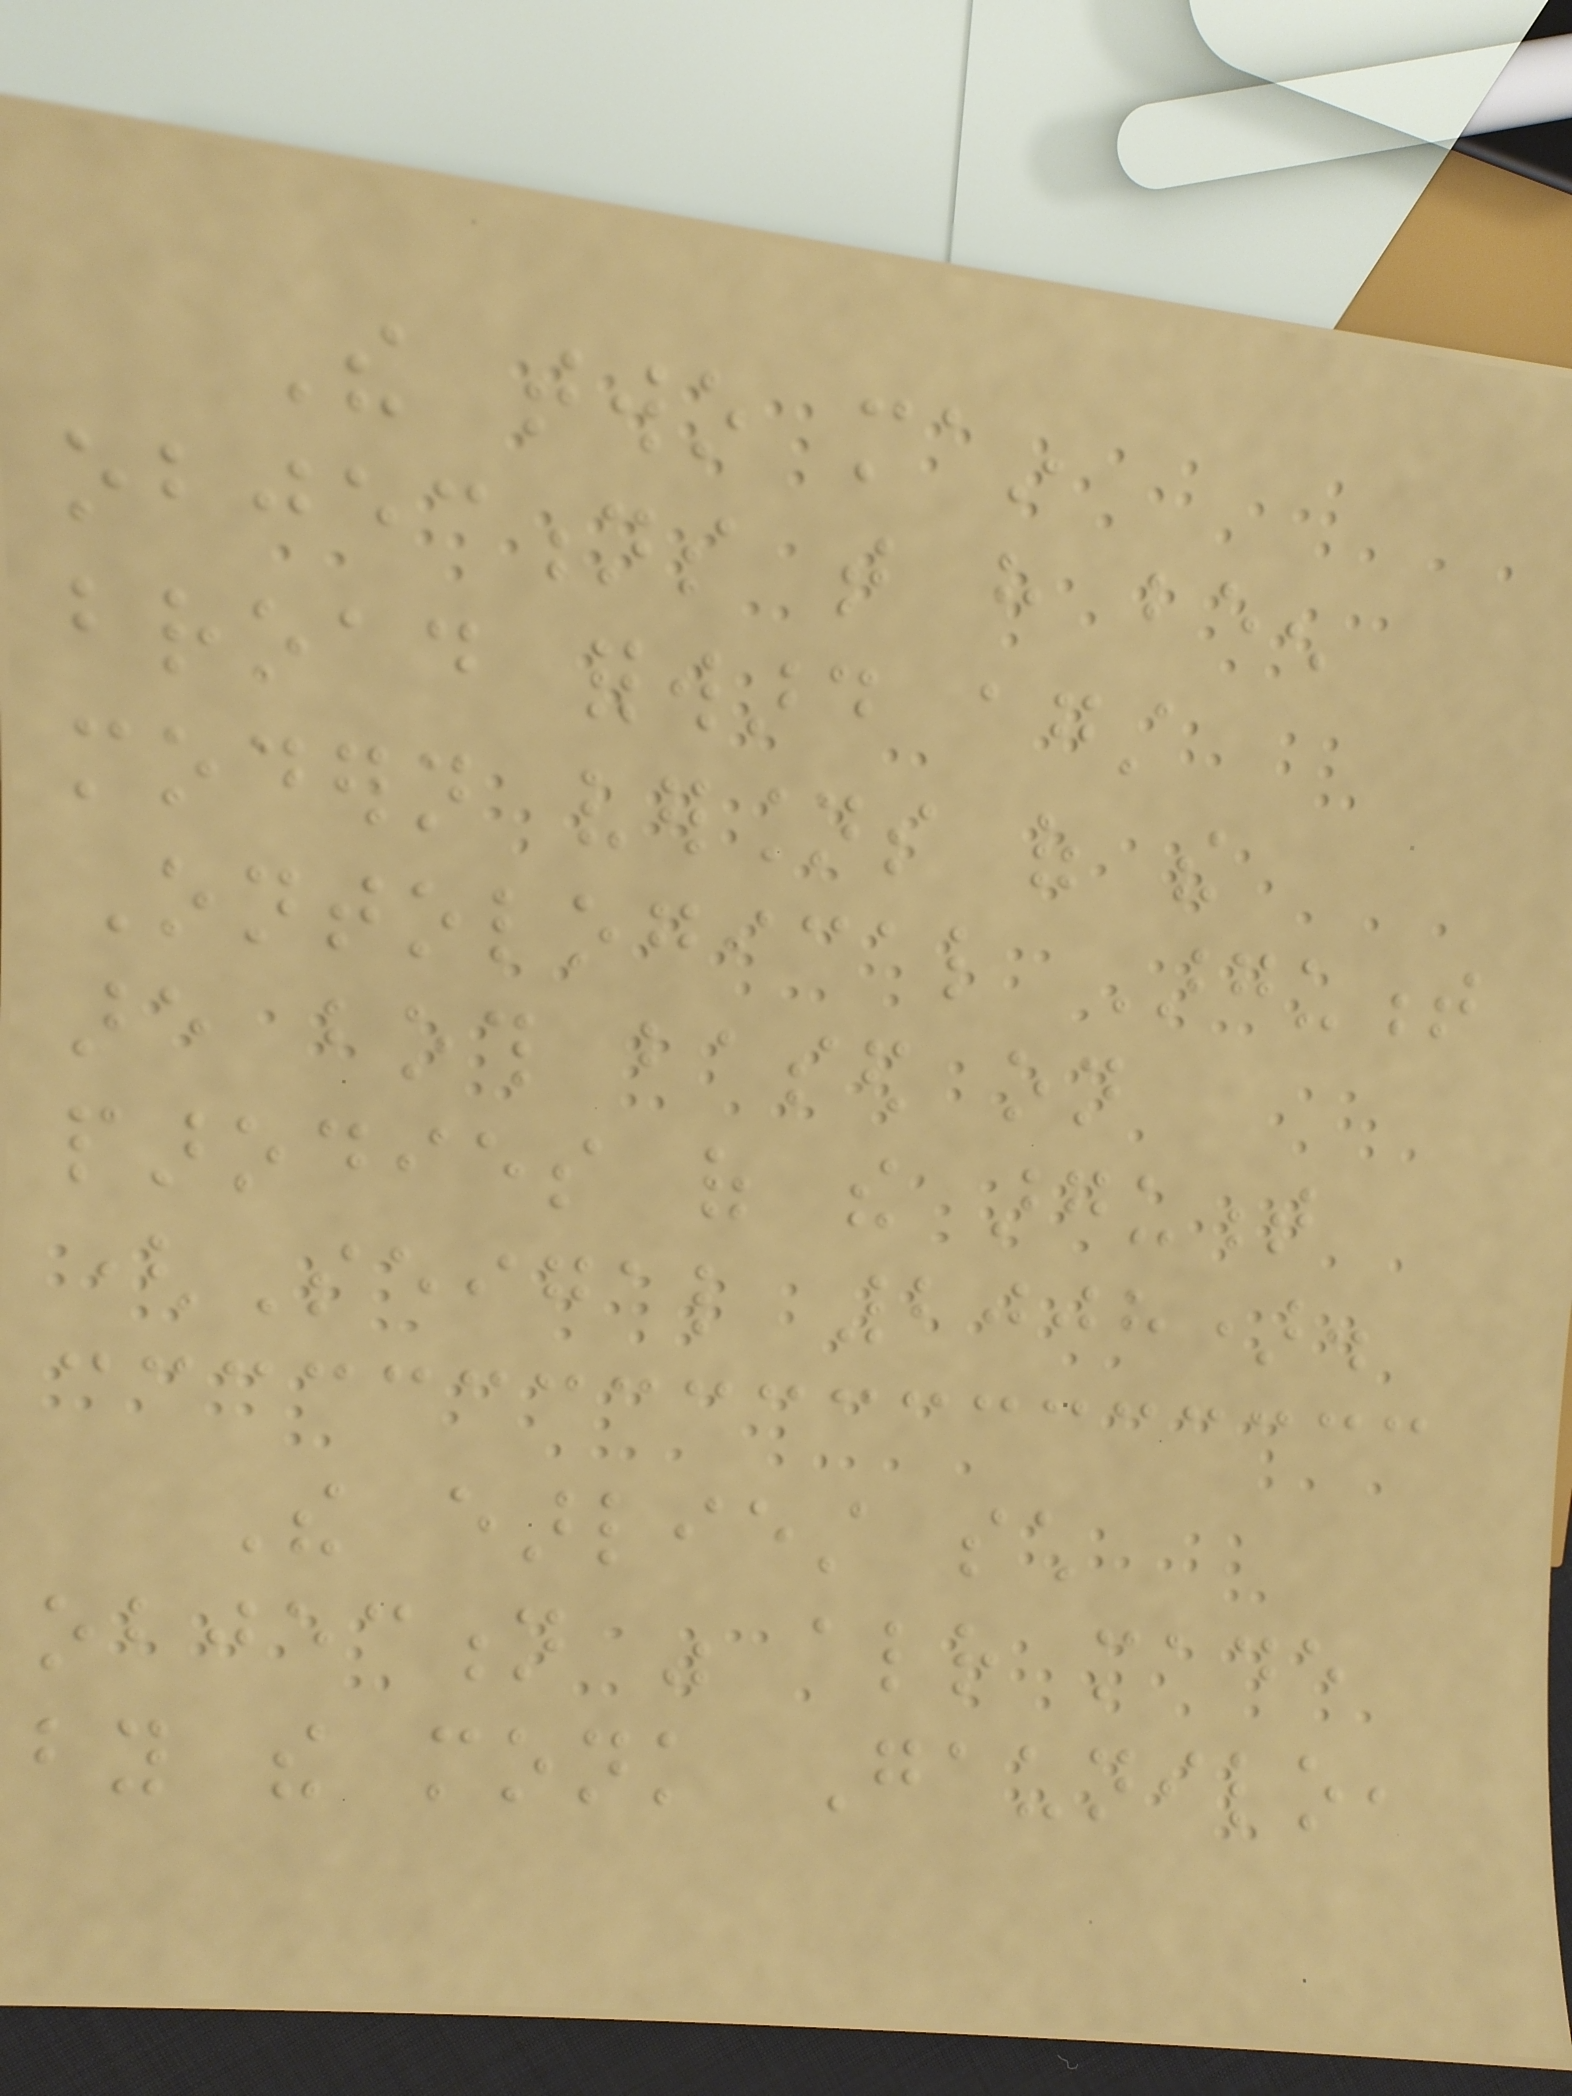The two main
objections that have been
broad forward against
modern versions of the
Ontological Argument
are both based on
parodies of the argument
(Seigal 2008).
The earliest such
objection was already made
by the monk Gaunilo,
